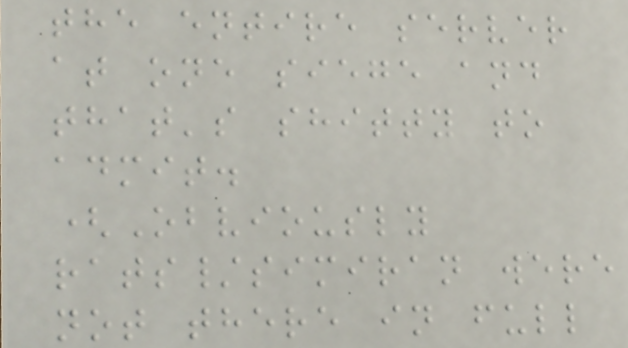the entire server
at one siege and
that's shitty to
admit.
(Obviously
rats/simiran were
not there in full
